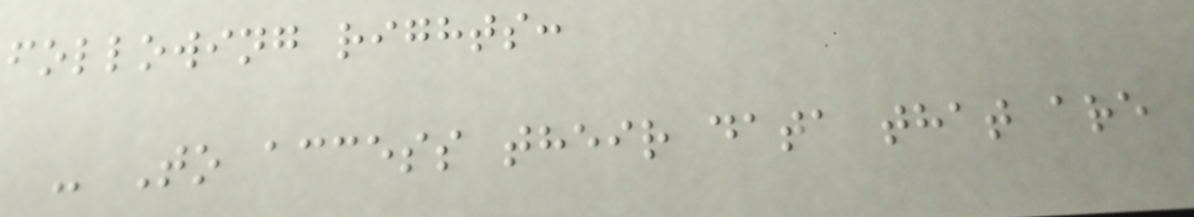following rights:
- To access their data that are
